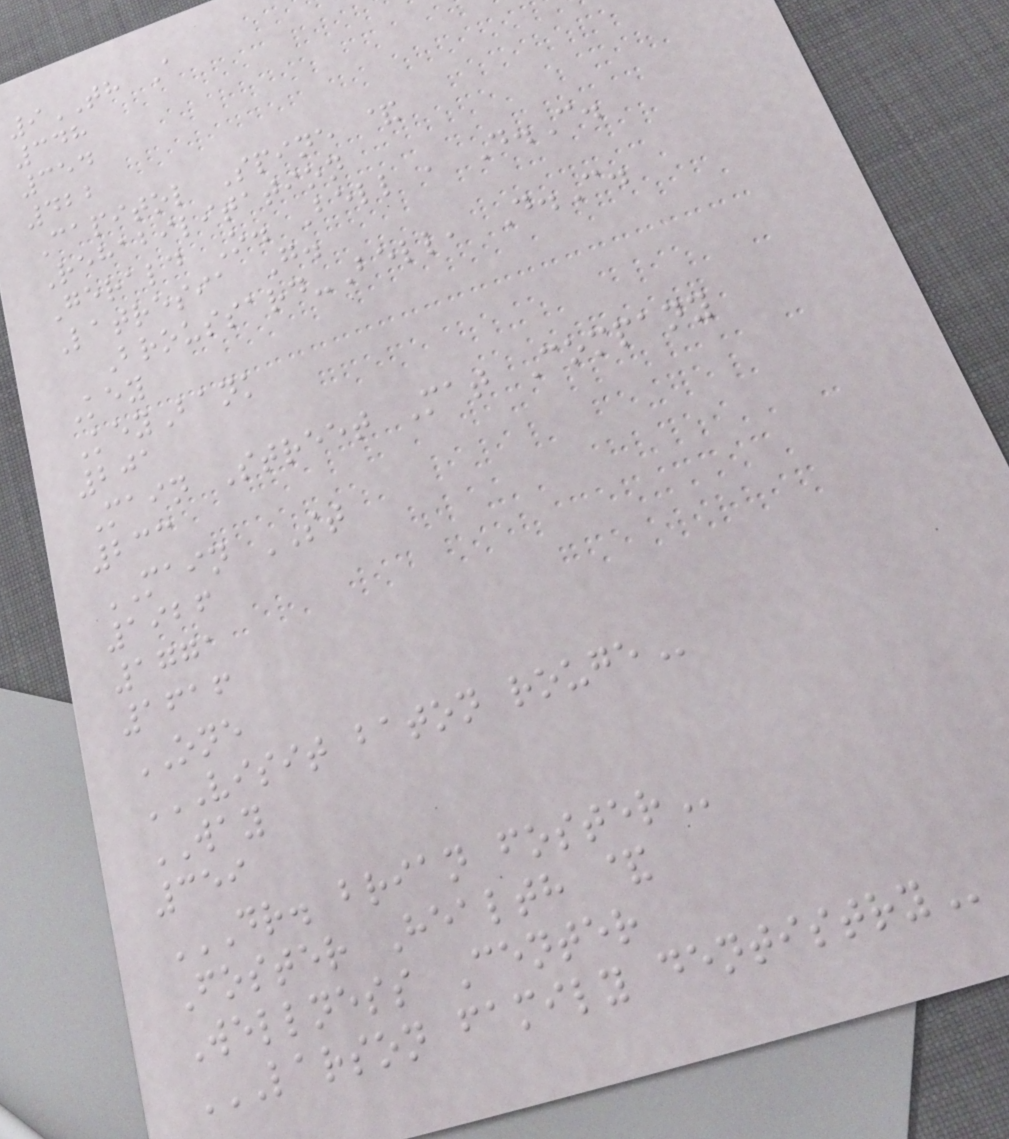9TH A
348
354
422
Capitol Spine &
Rehabilitation
Gerald O. Bell , D.C.
Latresia G.
Broussard-Bell, D.C.
Key
KeyBank
201
Main Street Mat Company
233
MAIN ST
1926
1771
1616
ONE
VISIT BATON ROUGE
WAY
359
DR. BRIAN FOSTER
Foster Health &
Wellness Center
LARSON FAMILY DENTISTRY
